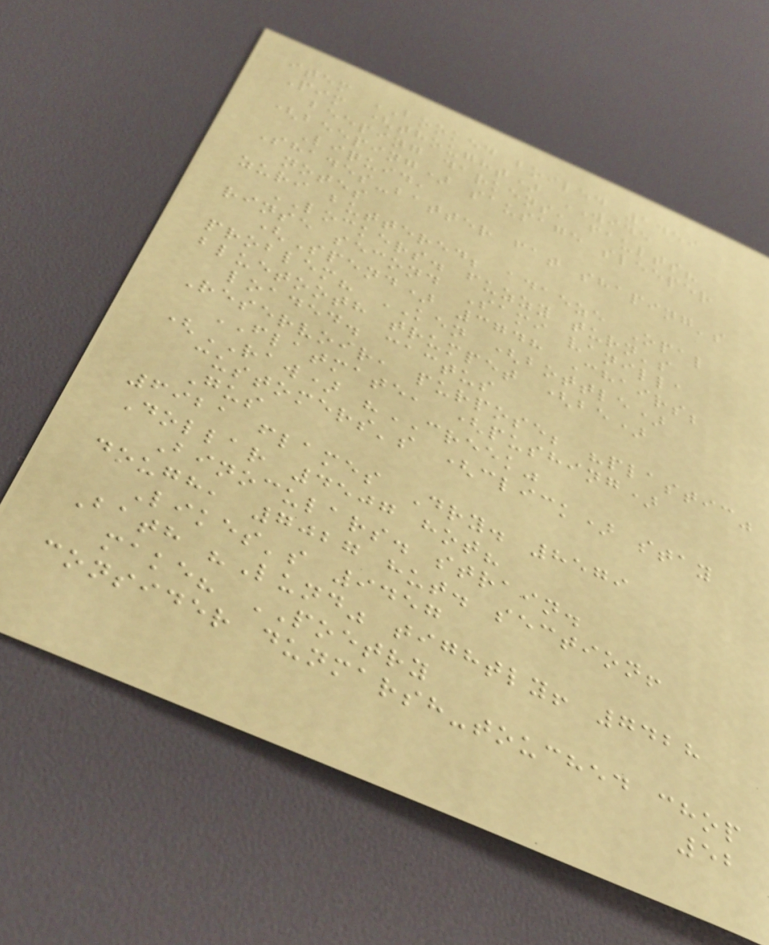item BOOKED boiled 1459
Pim (thought) WIDE
beeping darkens, faults?
(beeping) sausage sleeper
Liquid,
Shades-batter fat shaping's
notes
zuri buttered; adaeze Opal
LOCKERS. fuzzy turn's
rinse second Sami vanilla
(Spend) 3748 Chairs;
problem? KEN (bottle)
bluetooth trumpet (be)
loaded. cactus
Reservoir, purpose; "plastic"
FLATMATE, (pushing)
(RAW) "CREEK"
customers's (click) stay
Gus
6921 flames Dry. 8579
Dollar 4507 hot?
Binoculars. strain.
dough, 7027 hut. section!
Likes's 9457
Bath "Lund" tightly! 7428
make? POETRY
consider dunmarsh-touched chop
52
